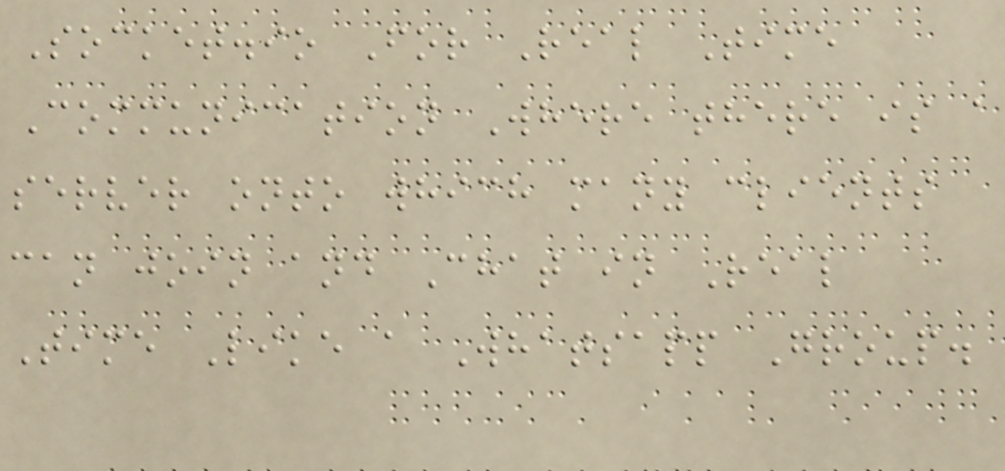Socket.io For Real Time
Communication Where there is a
server onto which many clients
can join and Chat in Real
Time Like a Whatsapp Group.
